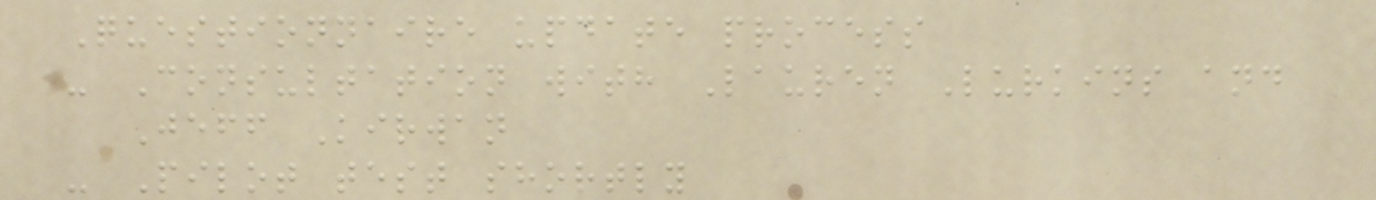Questionnaire update process
- Consultation with Lauren Lurkins and
Jeff Kirwan
- Pilot test shortly
